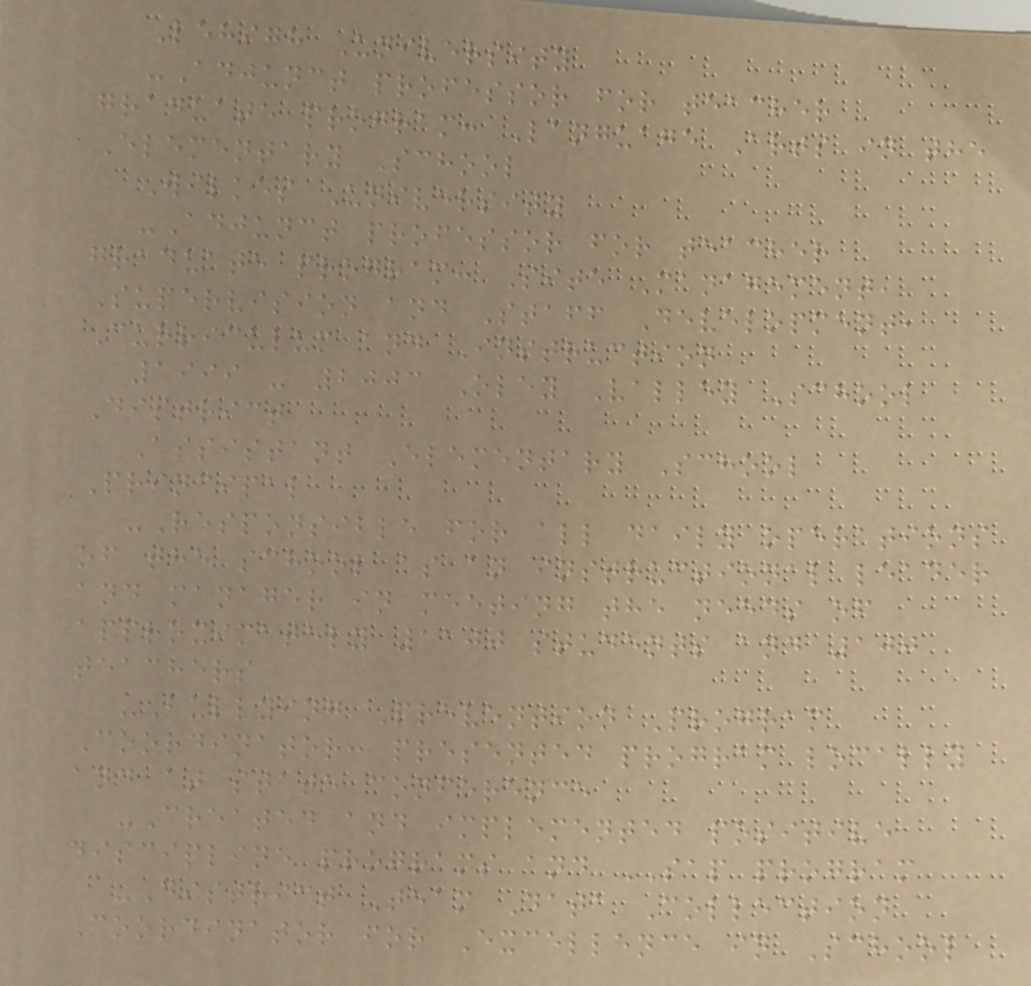Lehigh University
-Adjunct professor for teacher
graduate program: Language Arts in the
Elementary School
Wilkes University
-Adjunct professor for teacher
graduate program: Site Management,
Supervision and Staff Development,
Curriculum and Instruction
1999 - 2003 Oley Valley School
District
Assistant Elementary School
Principal
-Responsible for all daily operations
of the school as an instructional leader
and manager in meeting the needs of
approximately 1100 students and 100
teachers
-Bullying Prevention Program
Coordinator: presented program locally
and at state conference
-Created and implemented positive
discipline programs and SAP program
-District Team Data Collection
Coordinator for Excellence in School
